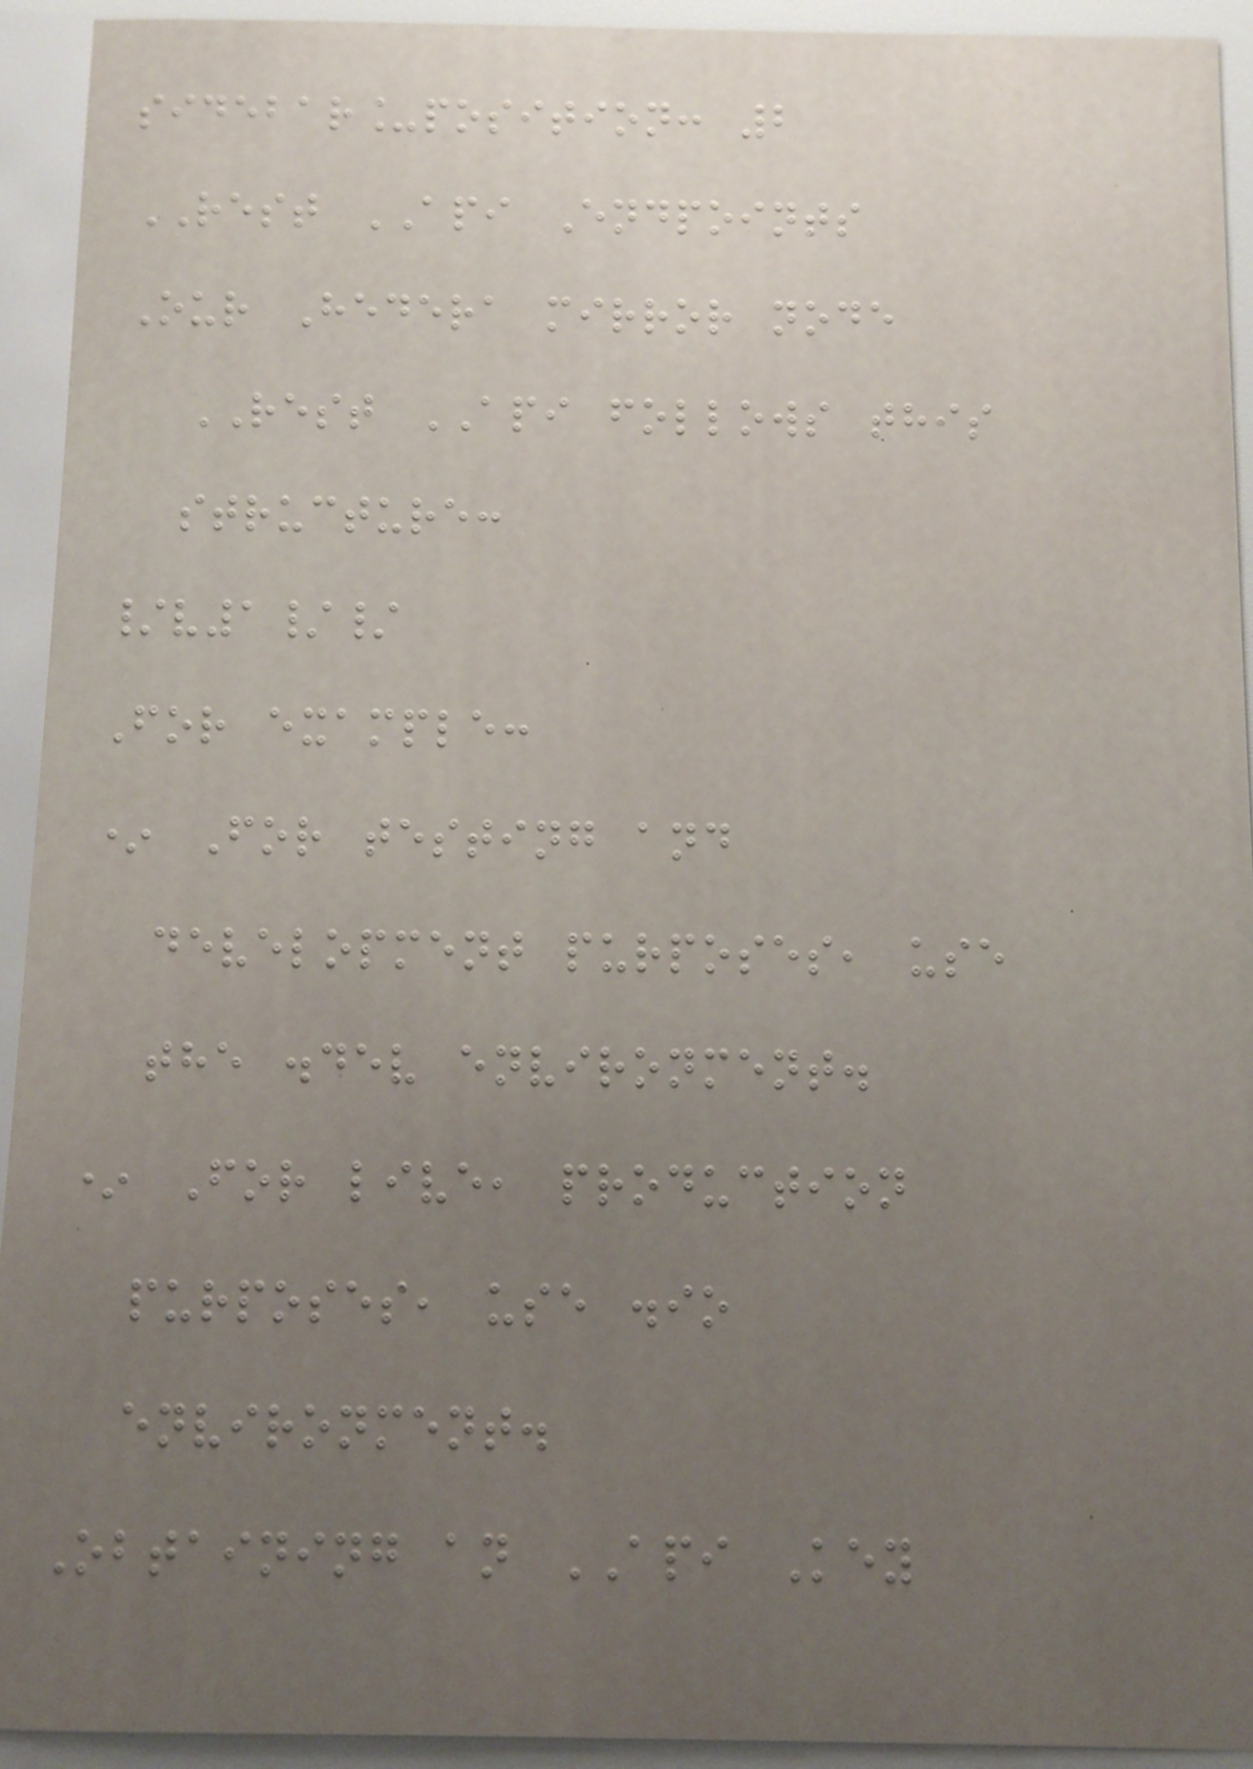sidebar_position: 2
REST API Endpoints
Our Hedera mirror node
REST API follows this
structure:
/v1//
For example:
* For testing and
development purposes, use
the .dev environment.
* For live, production
purposes, use .io
environment.
Obtaining an API Key
